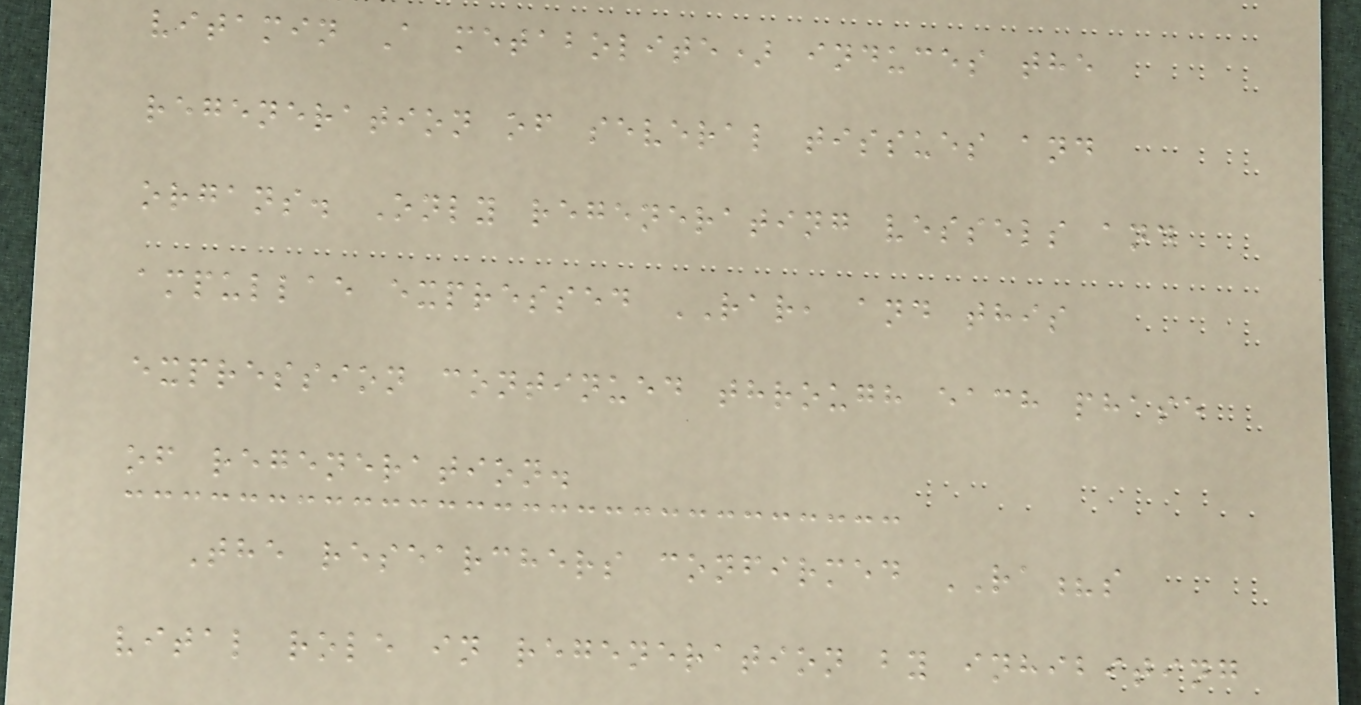vitamin A metabolite) induces the
regeneration of several tissues and
organs. Only regenerating vessels and
ampullae expressed RAR, and this
expression continued through each phase
of regeneration.
The researchers confirmed RA?s
vital role in regeneration by inhibiting
